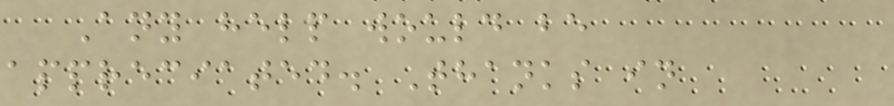Any help would be
appreciated. Thanks in
